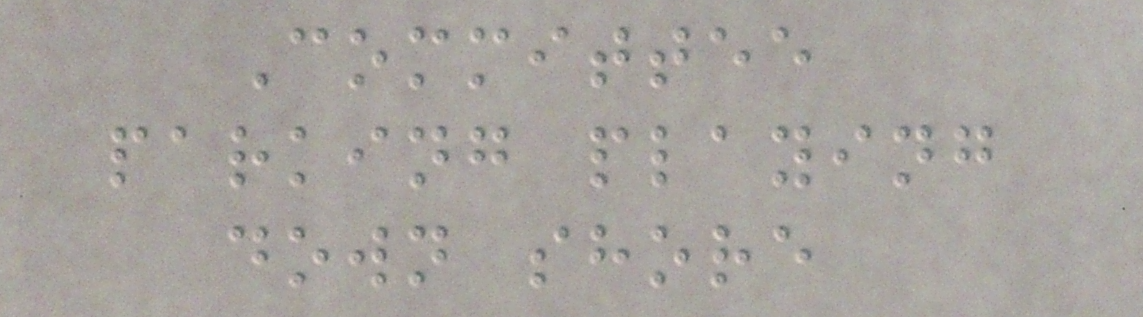Committee
parking playing
down shore
